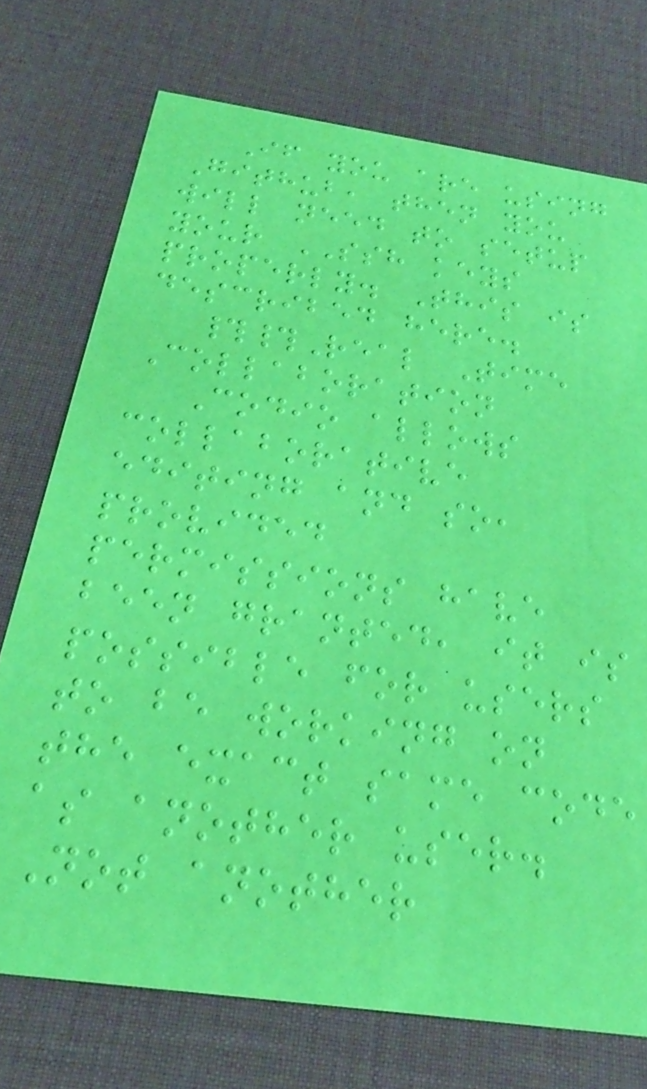If you are using
Github, then you
will need to setup
your SSH keys
properly. This is
described here.
##Real Time
Collaboration
Codio allows
collaborative
editing and so,
provided
permissions have
been granted, it is
possible for users
to be working on
the exact same code
as another user.
Not another
